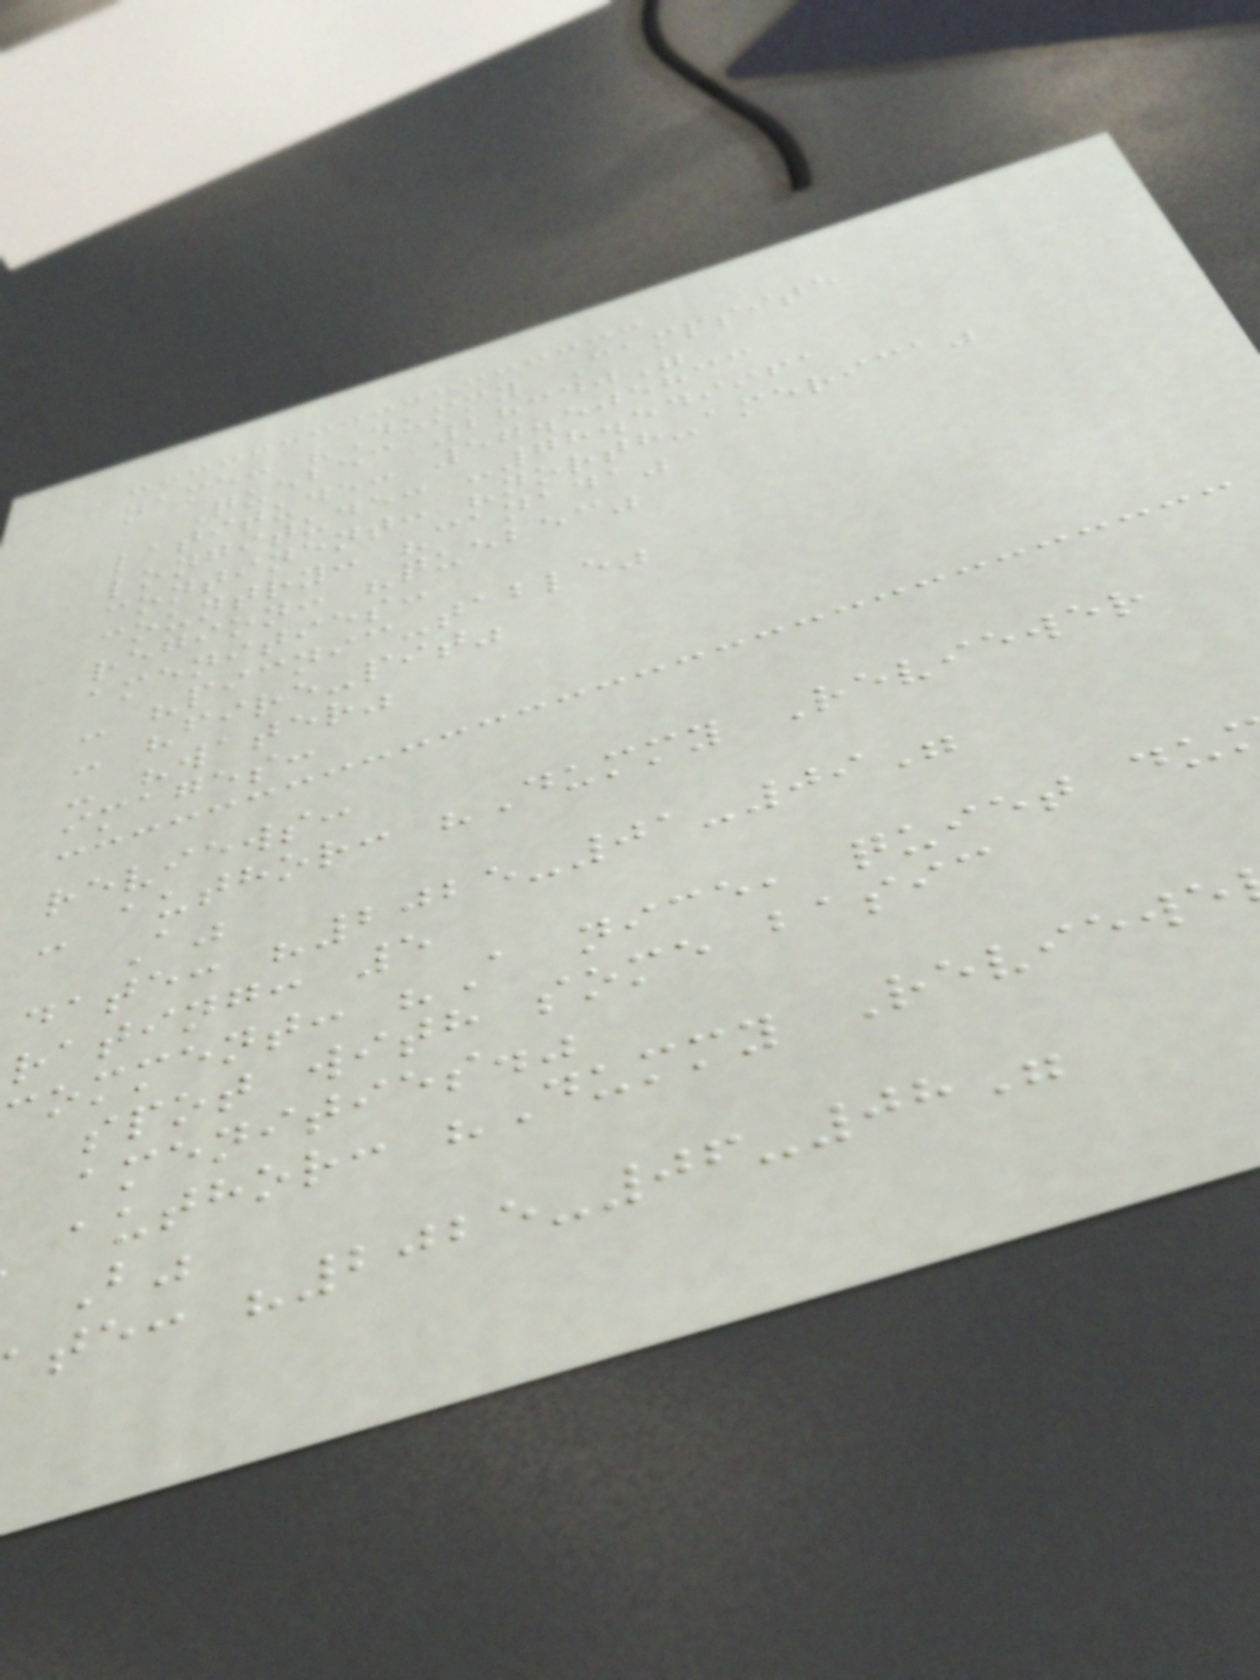name: "Dummy Campsite
Quebec 28340"
latitude: 57.505833
longitude: -78.549961
continent: "north-america"
country: "canada"
region: "quebec"
amenities:
- "picnic-table"
- "fire-pit"
- "water"
images:
reviews:
- author: "Dummy Reviewer
A"
date: "2025-01-09"
rating: 5
comment: "A nice, quiet du
spot with some basic
amenities."
author: "Dummy Reviewe
B"
te: "2025-06-08"
